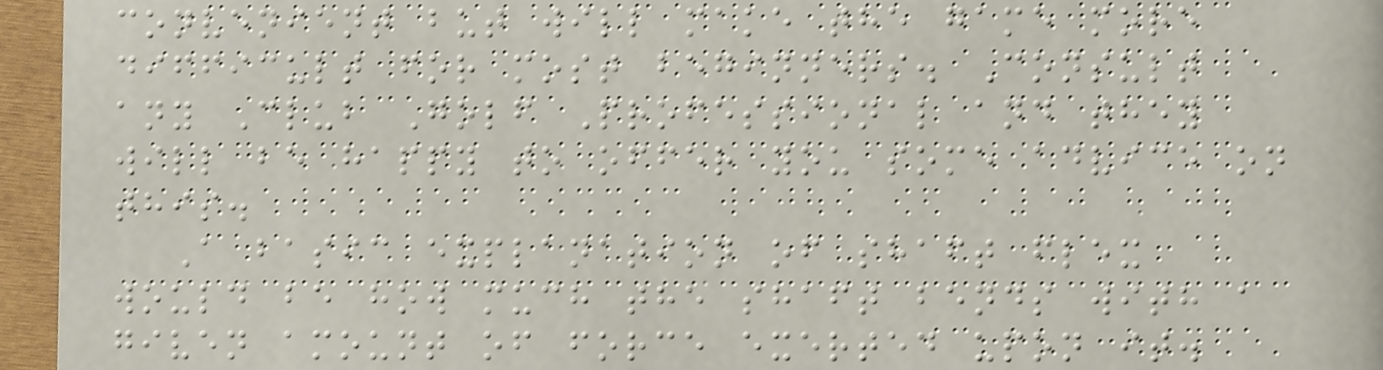convenient but will make the game more
difficult for most beginners. Consult
any Club Golf Professional and they
will be happy to offer you some advice on
this.
A basic explanation of shaft flex
would be how much the shaft bends with a
given amount of force exerted upon it.
